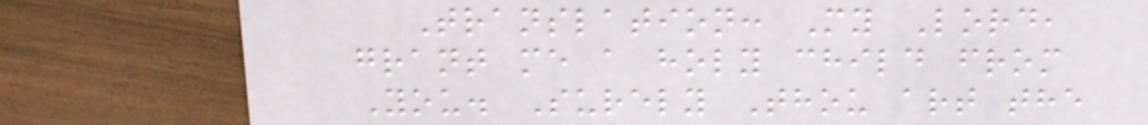Translation: My Lord,
grant me a holy child from
You. Surely Thou art the
